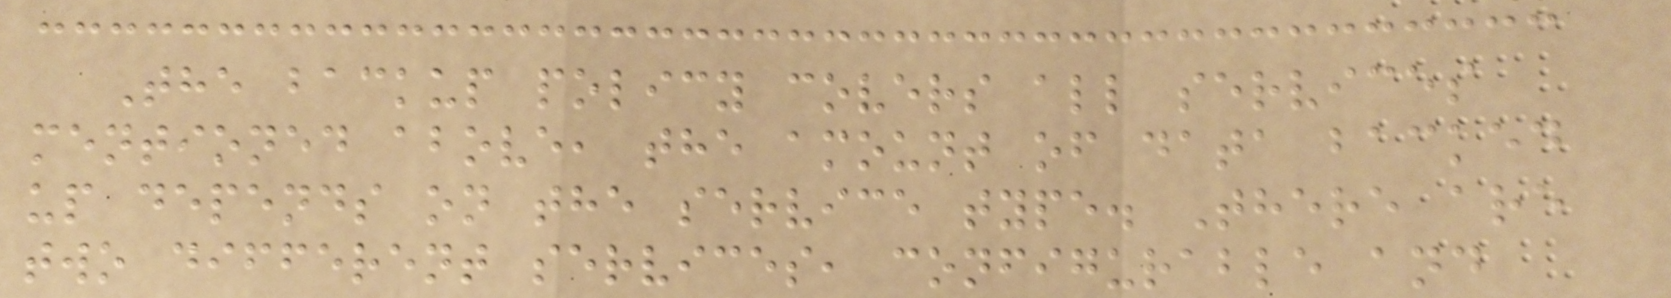The backup policy covers all services
mentioned above, the amount of data backed
up depends on the service type. There are
two different services, configurable and
